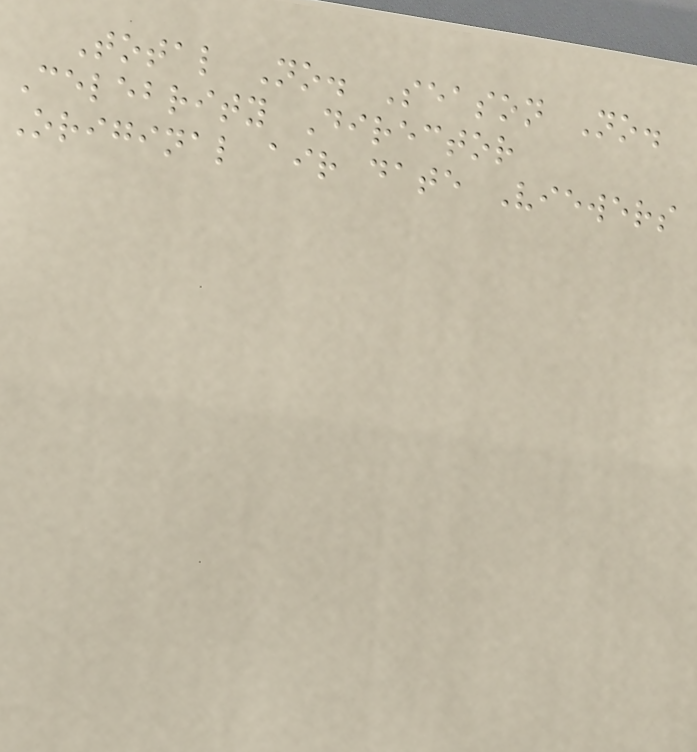Total No. Season No.
Celebrity Director
Original air date Viewers
